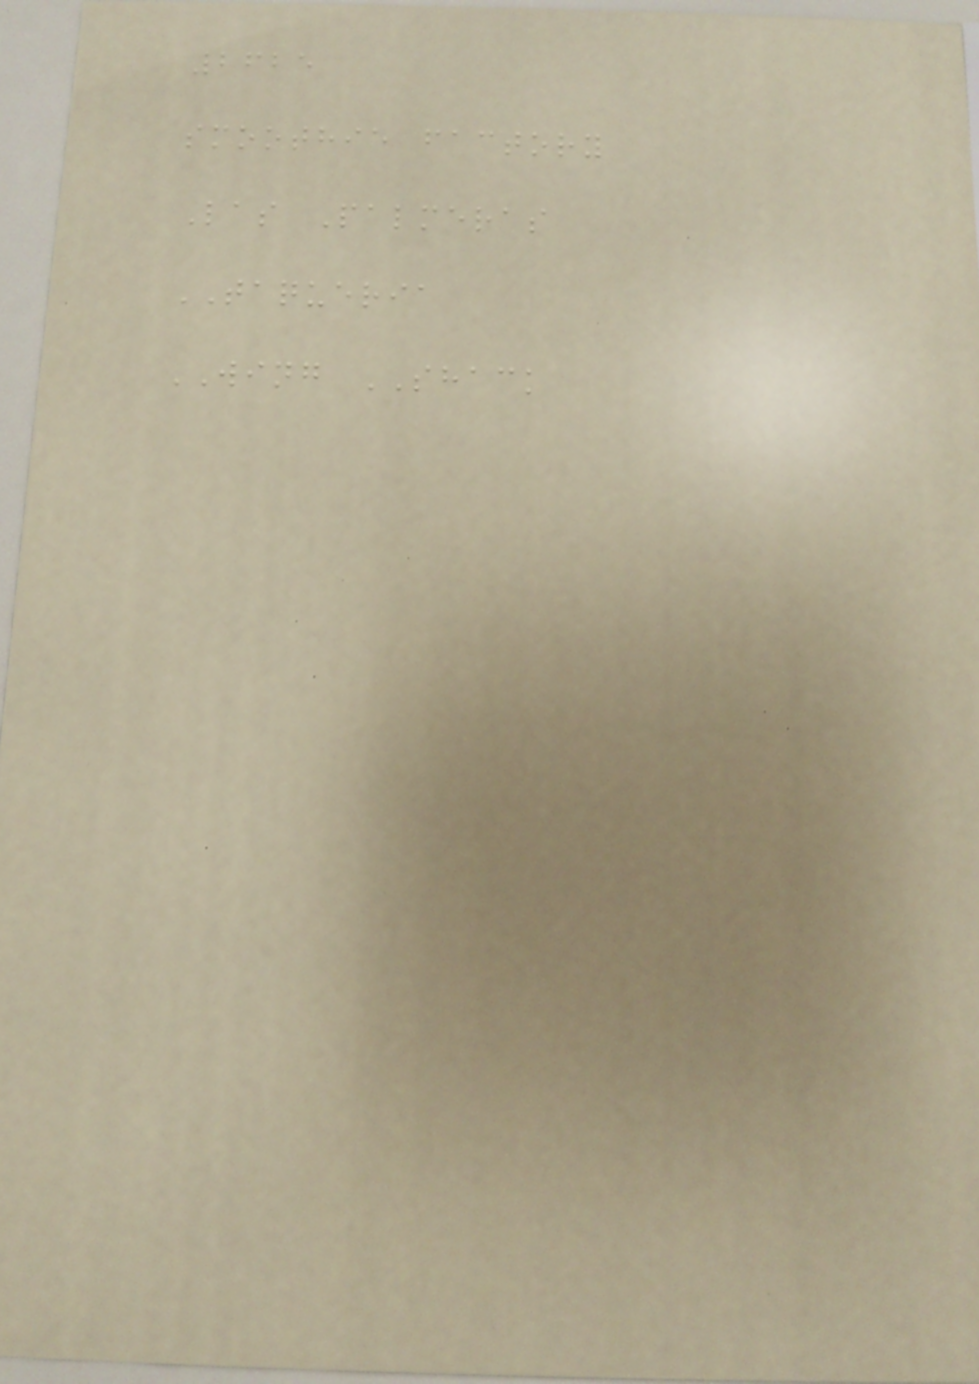2625
smoothie factory
Las Palmeras
TAQUERIA
WING SHACK
